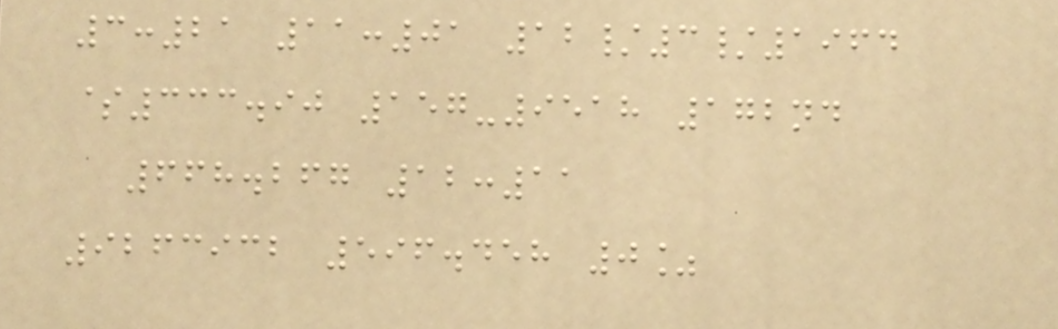3:21 11:01 12/3/1964
$333.90 157-9518 172nd
668.267 12:11
9263932 596.458 0%
